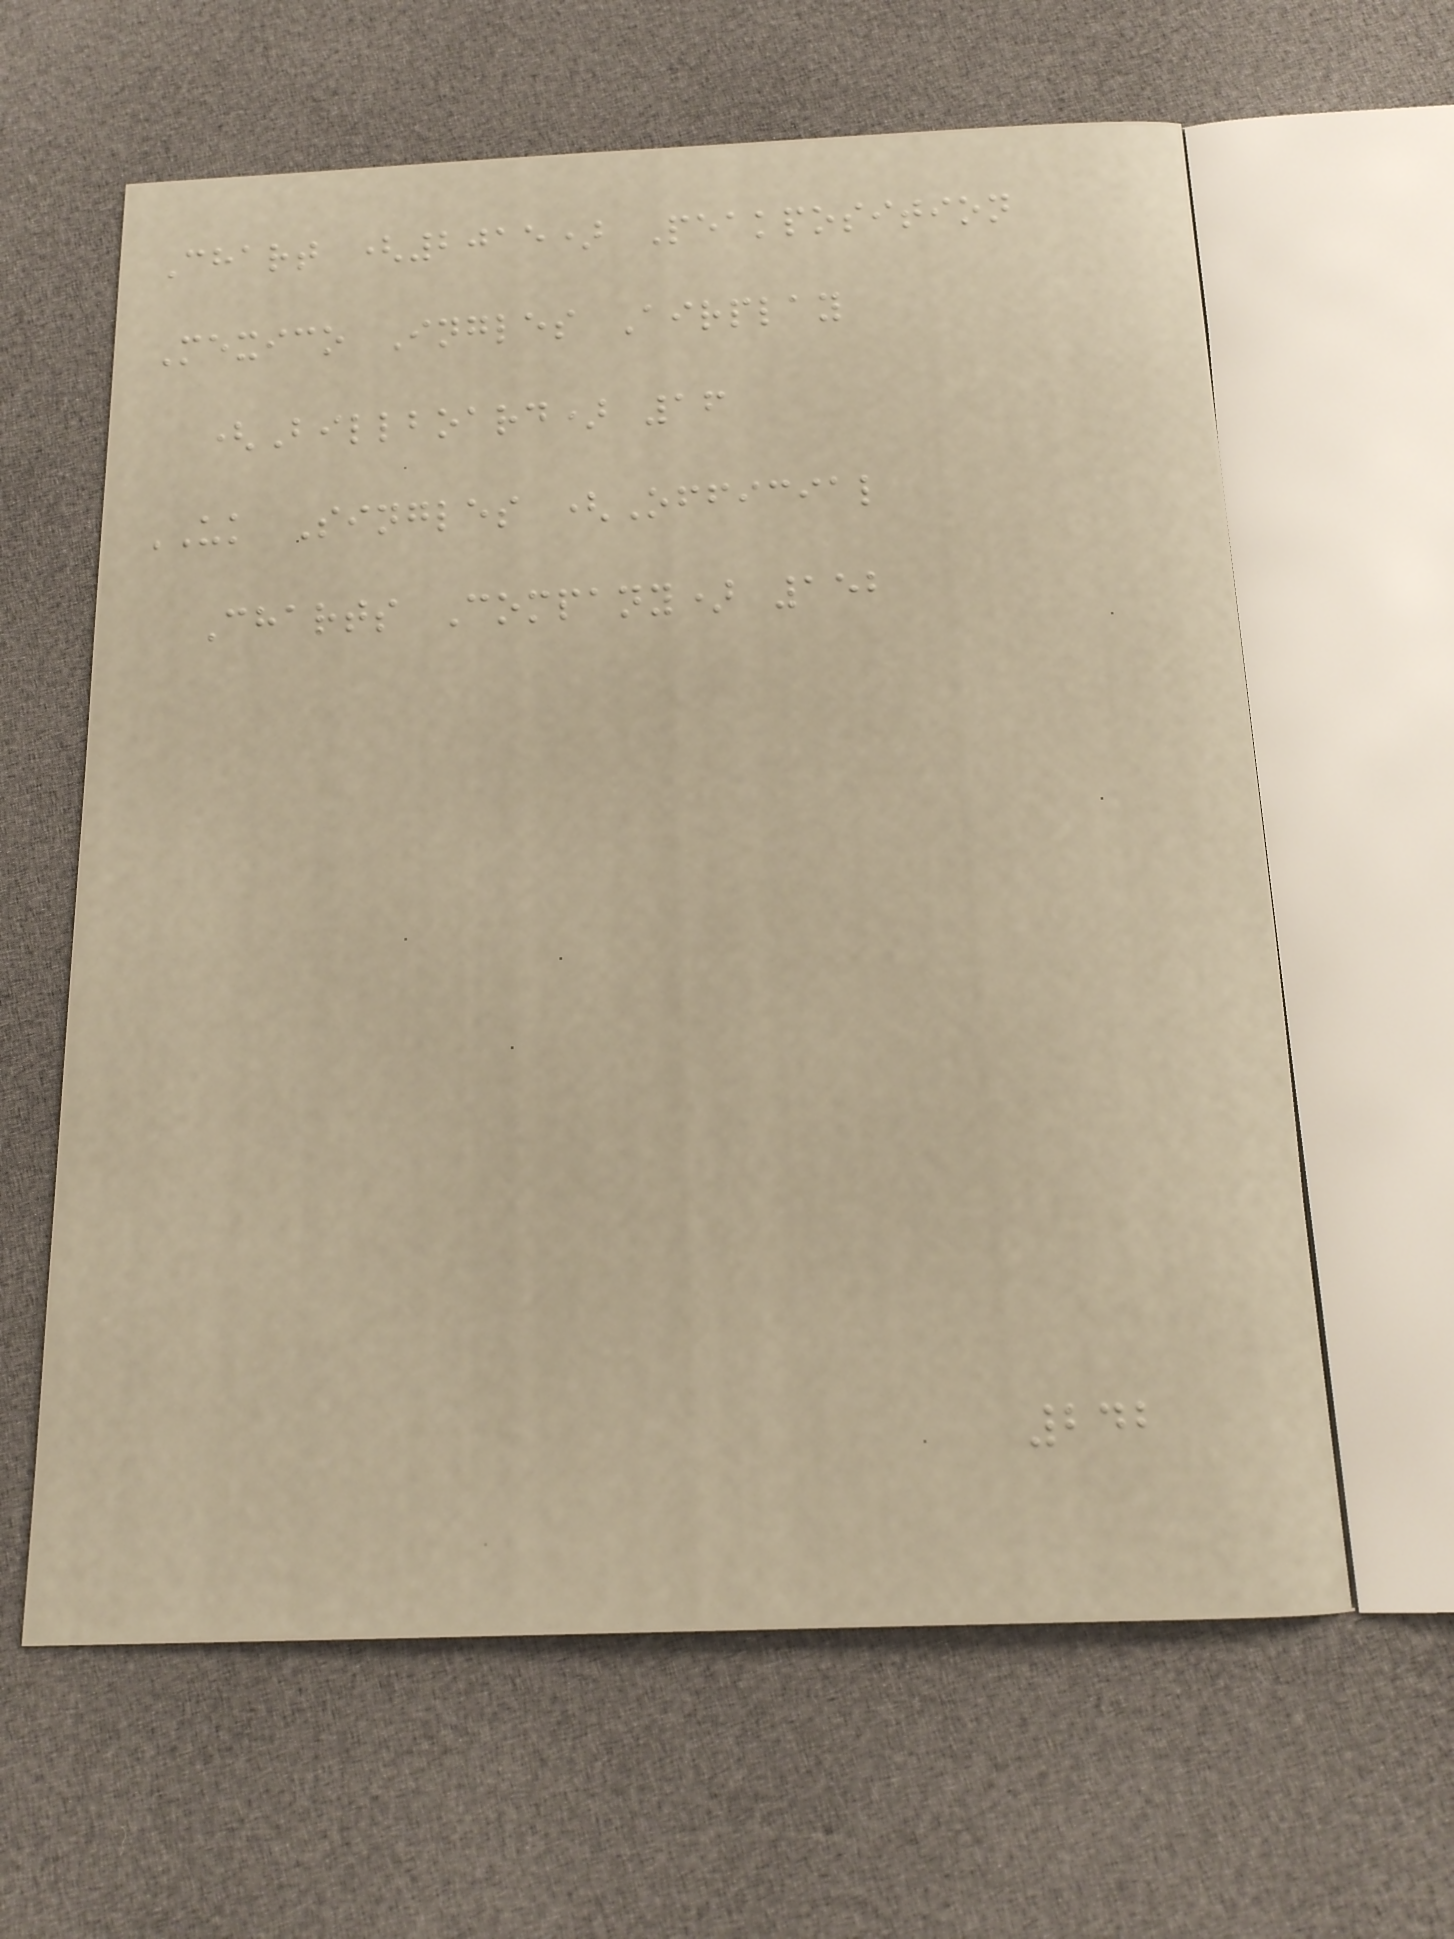Chart (2015) Peakposition
Mexico Ingles Airplay
(Billboard) 16
UK Singles (Official
Charts Company) 152
242
